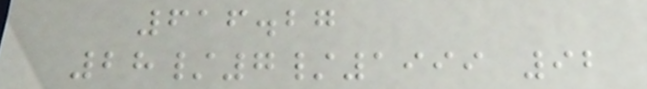616.27
28/7/1999 92
